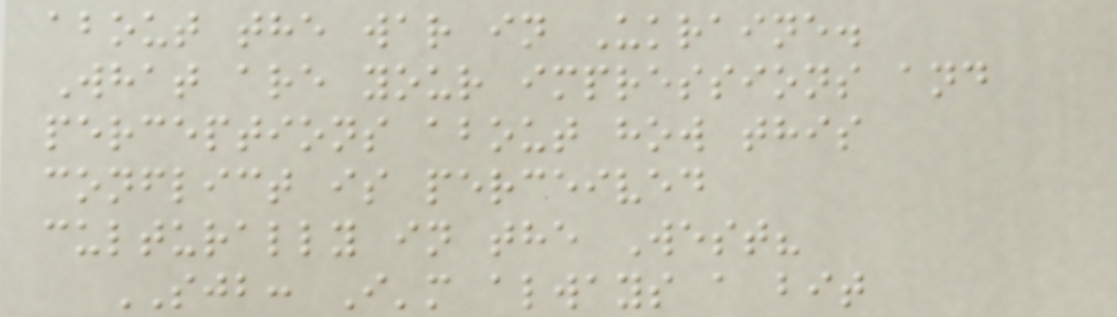about the war in Ukraine.
What are your impressions and
perceptions about how this
conflict is perceived
culturally in the West?
SJB: I'm always a bit
